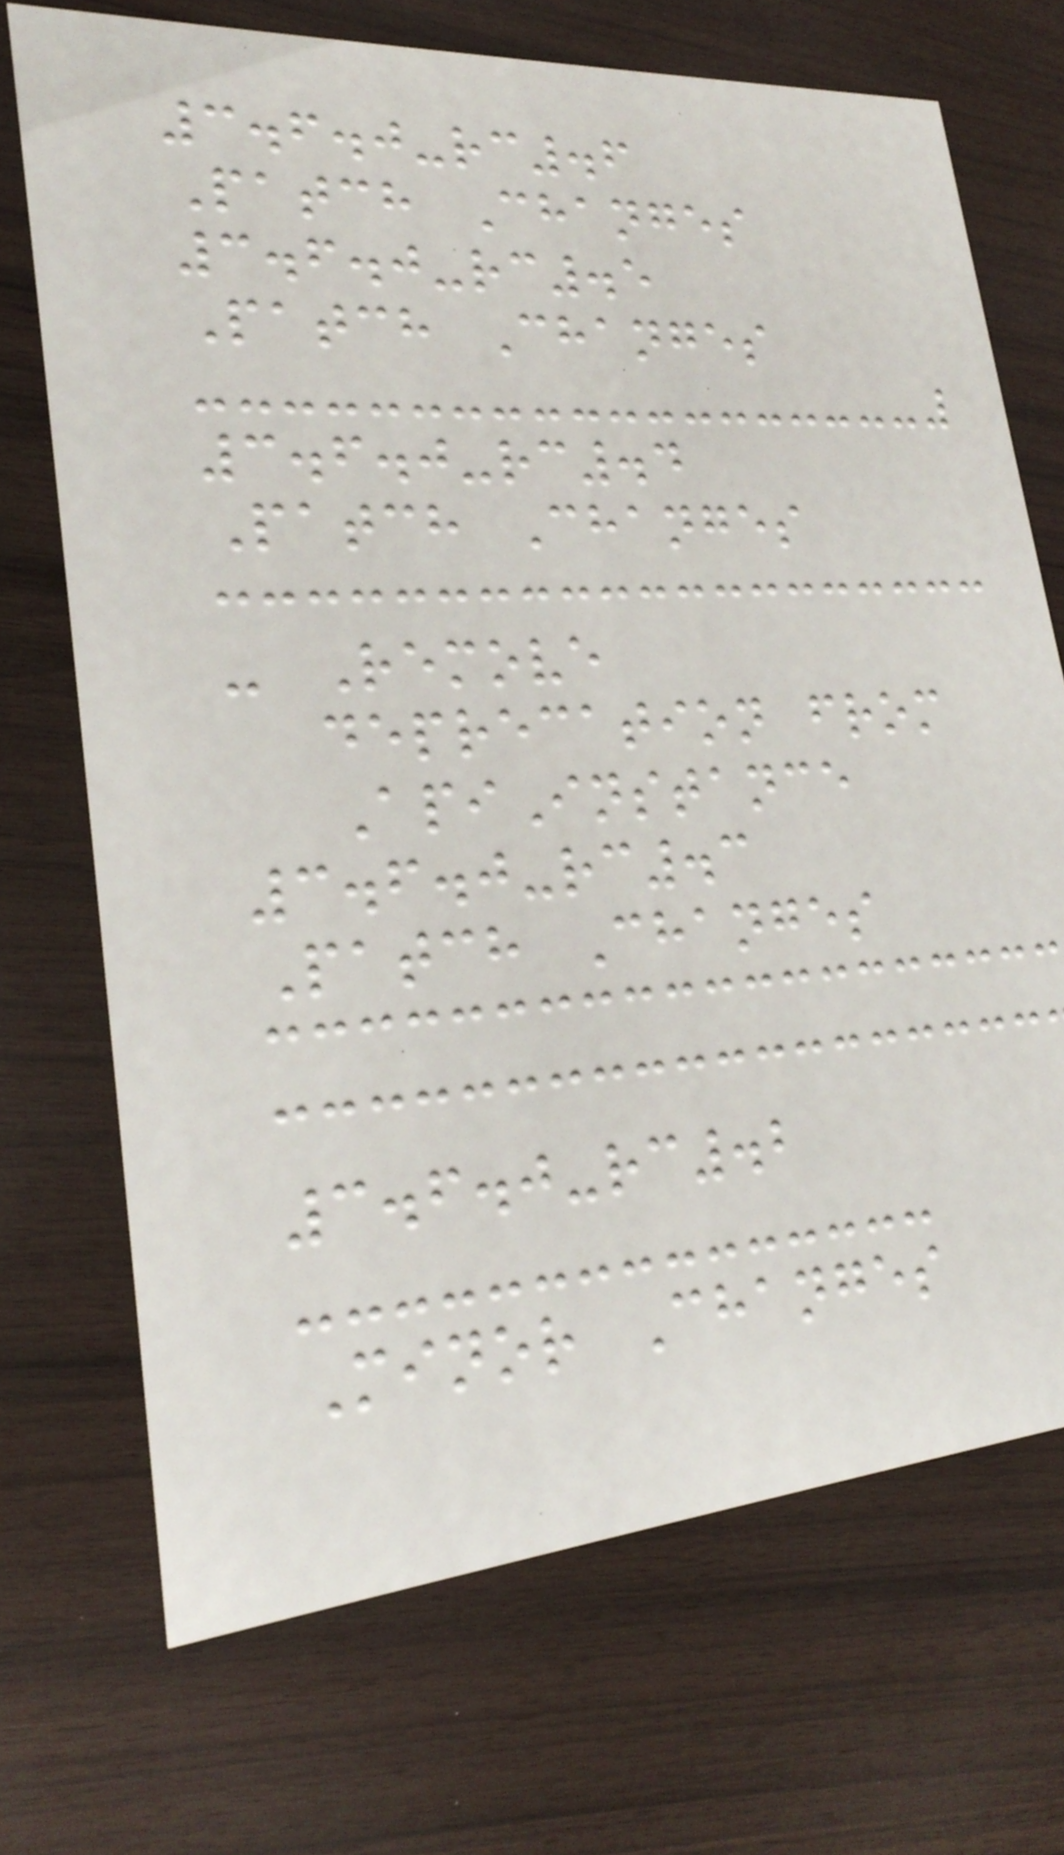3.6.0-rc.6
Patch Changes
3.6.0-rc.5
Patch Changes
3.6.0-rc.4
Patch Changes
- Remove
deprecation from
ApiInstance
3.6.0-rc.3
Patch Changes
3.6.0-rc.2
Minor Changes
